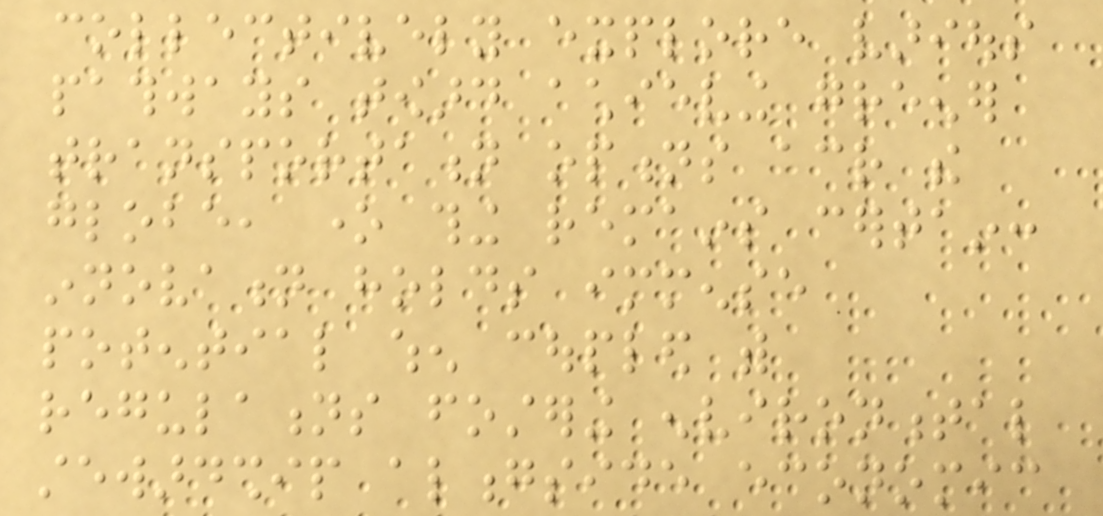collectively explore various
pathways toward achieving greener
transportation options across the
globe, one thing remains certain:
innovation holds immense
potential when coupled with
regulations fostering environmental
stewardship alongside economic
